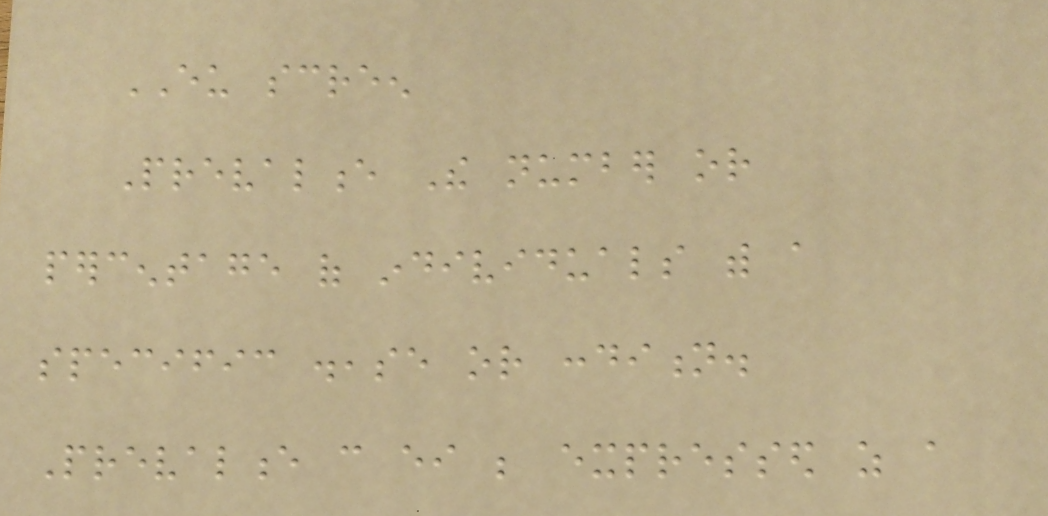EU screen
Prevalence The number or
percentage of individuals with a
specific disease or condition.
Prevalence can either be expressed as a
